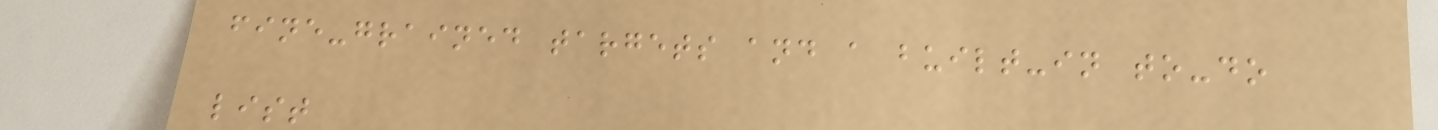fine-grained targets and a built-in to-do
list
